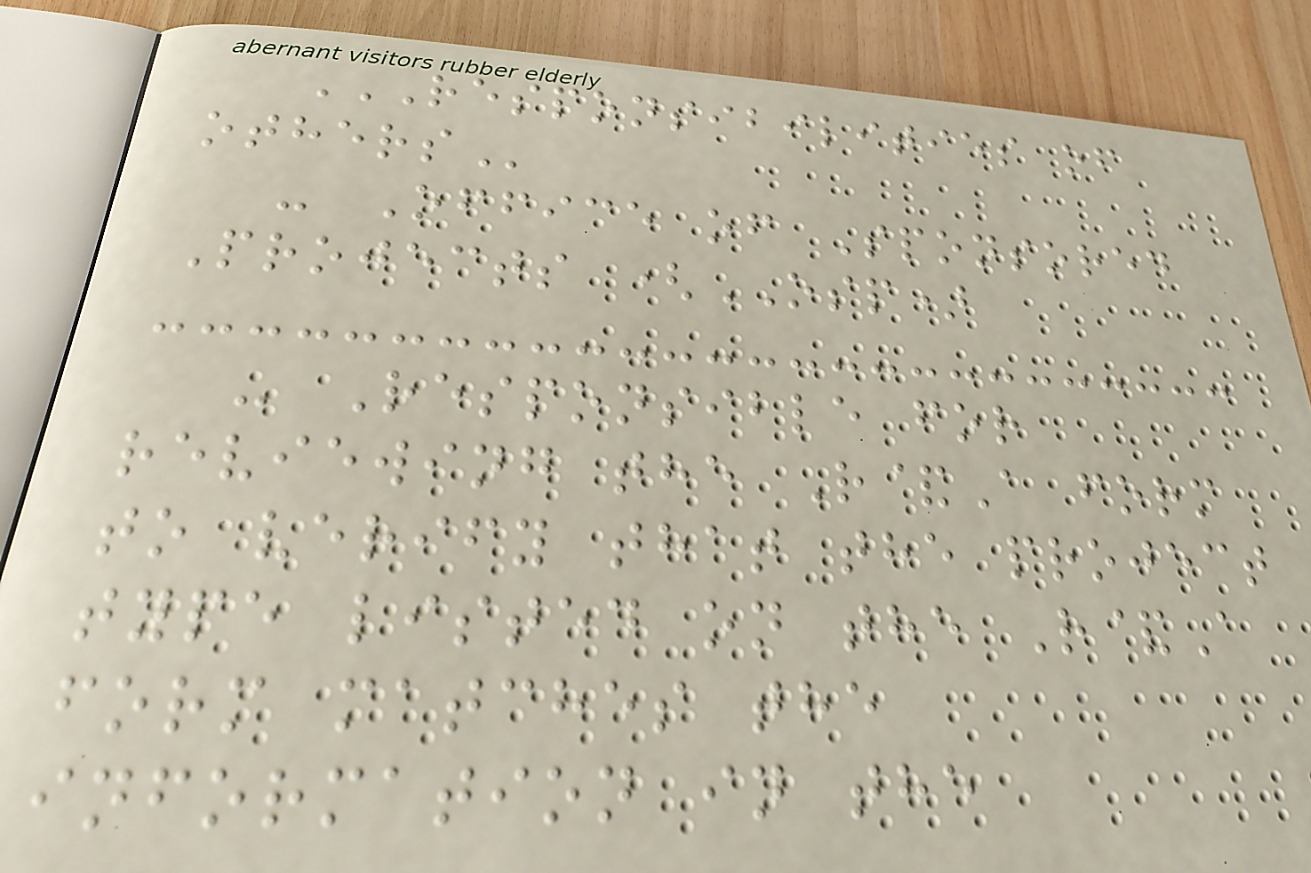RESPONSIBILITIES OF
OTHERS
- Office of Sponsored
Projects (OSP)
- Responsible for
reviewing the R&A form
to verify that the project
type listed on the R&A
form matches the
information in the
